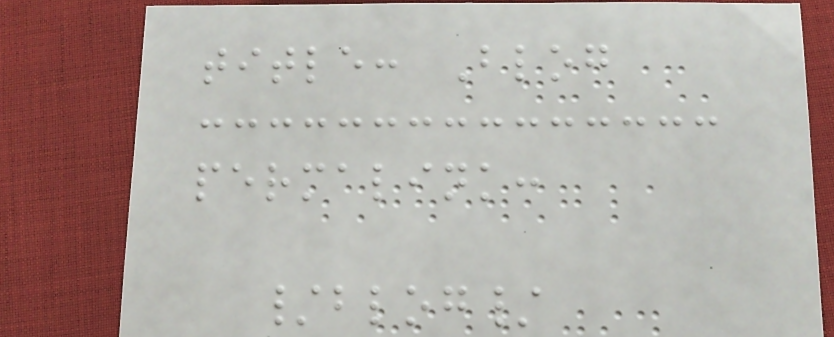title: Blog
permalink:
/blog/
